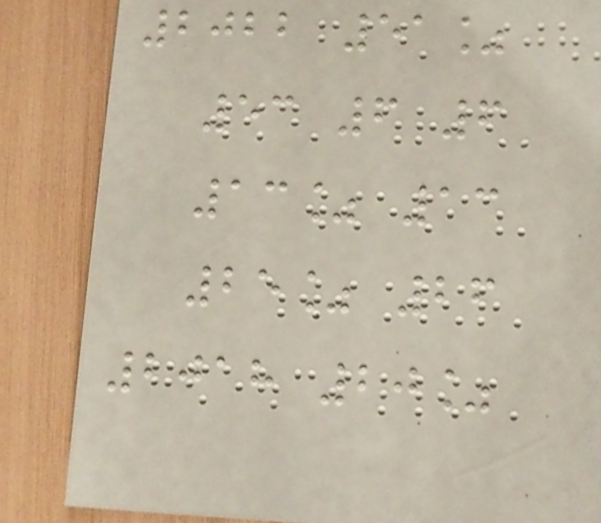2022 51%
53 6 6
13% 13
25% 26
2018 20%
